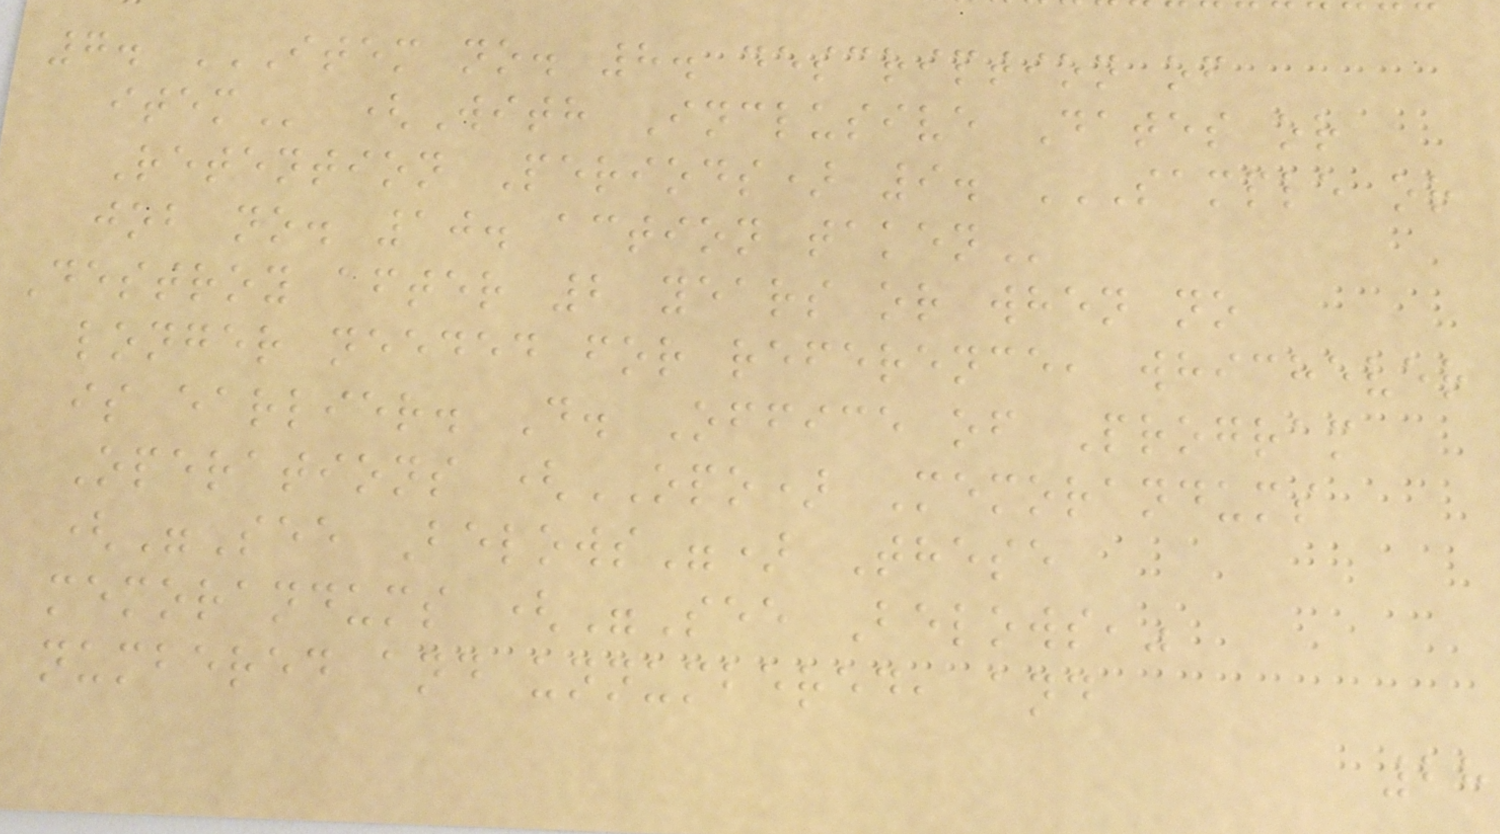7. ITEM NO. 8. DESCRIPTION OF
ITEM (With Inclusive Dates or
Retention Periods) 9. SAMPLE OR
JOB NO. 10. ACTION TAKEN
Destroy after 2 years or when no
longer needed for reference, whichever
is earlier. D. Office of Program
Operations (OPO) Memorandums
("See Belows") These
memorandums ("See Belows,"
numbered and unnumbered, and
28
